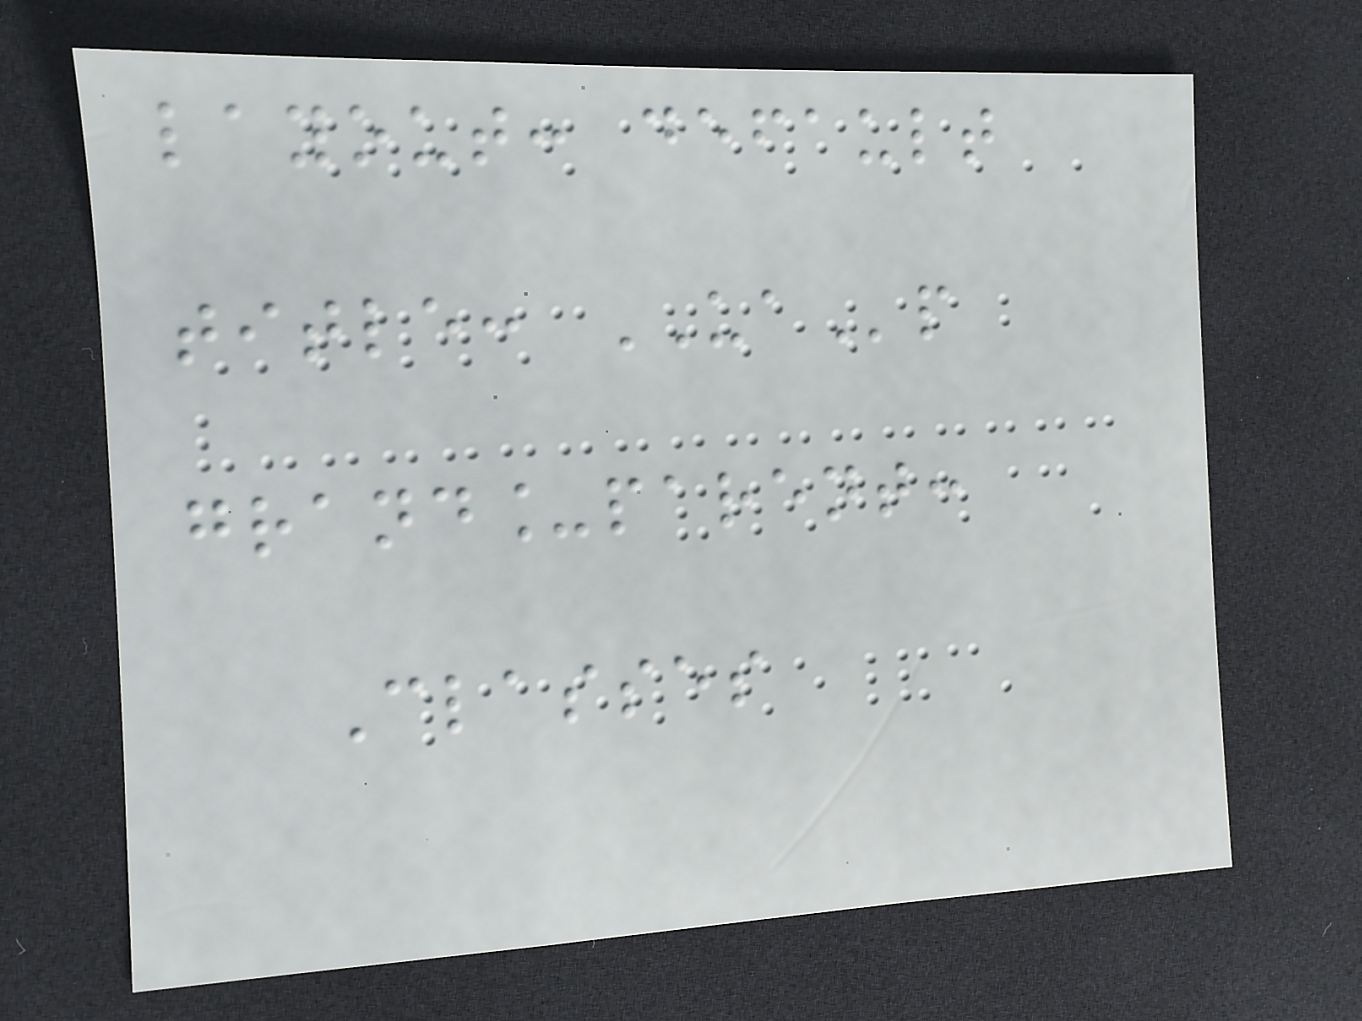layout: default
title: UAp
grand_parent:
Classes
